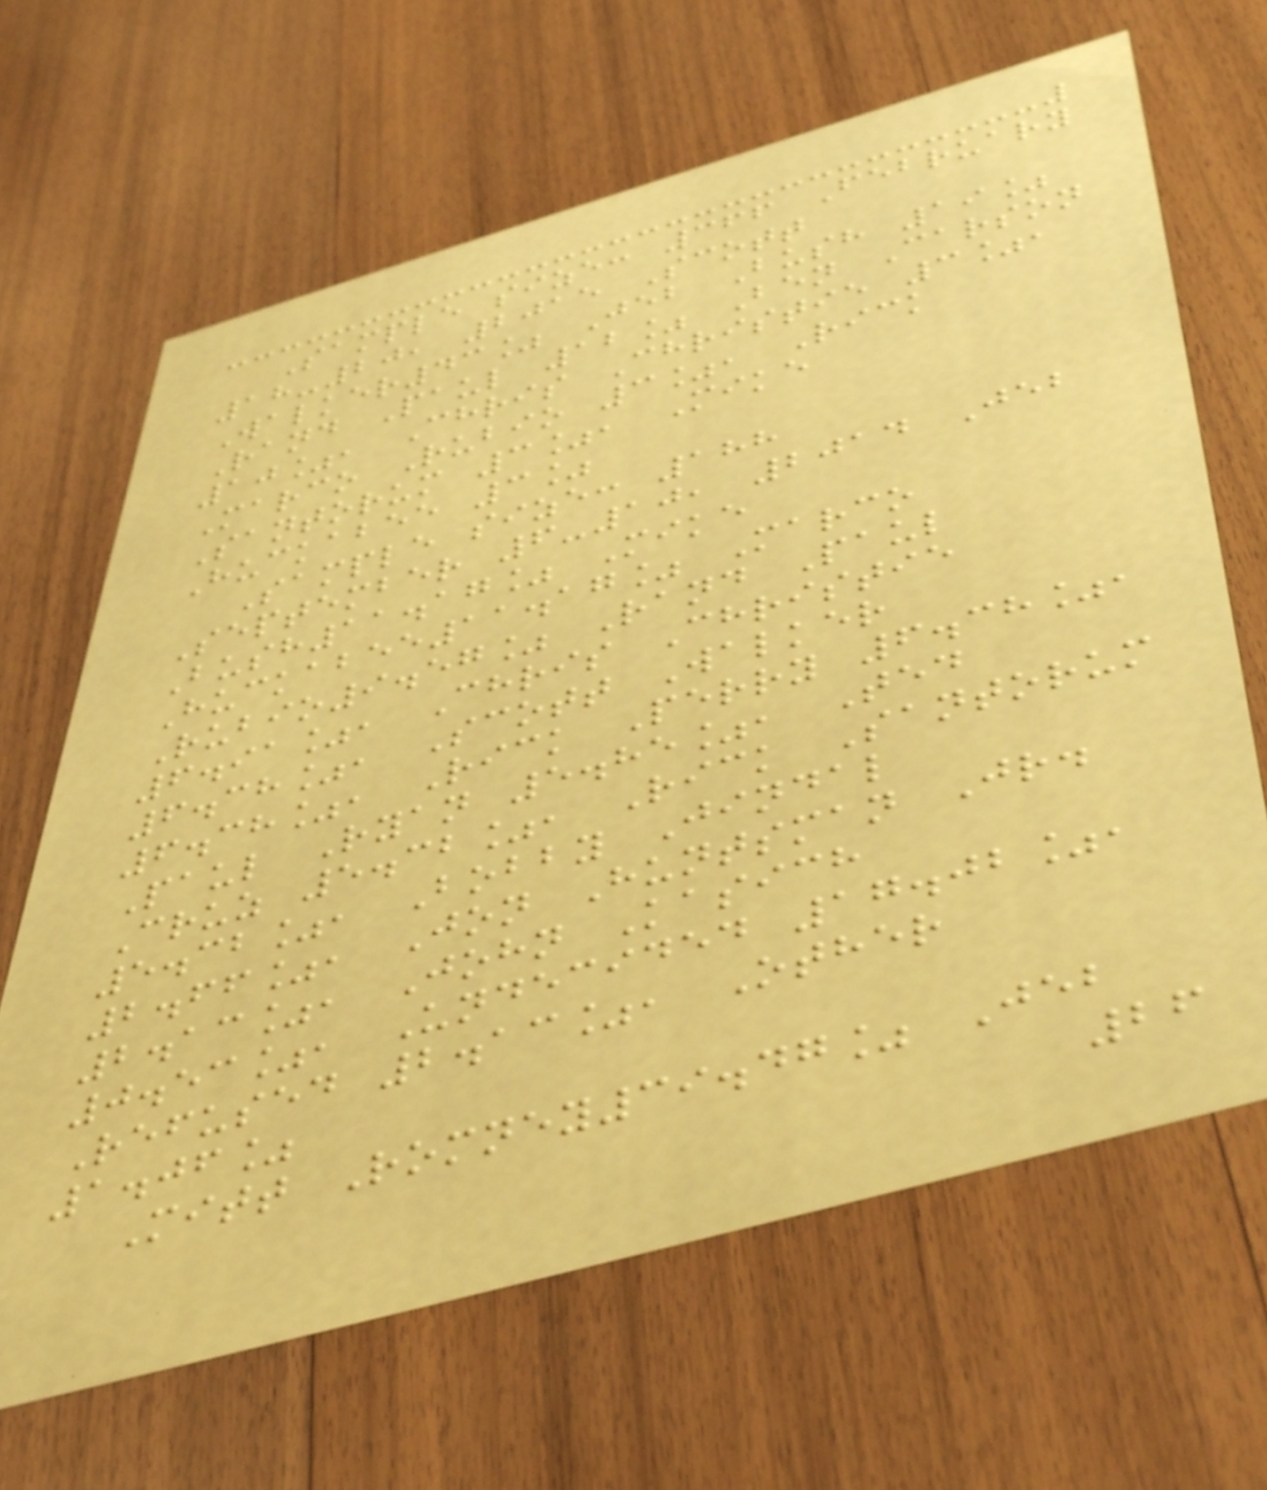Sample size: 366 February
18-20, 2015 Scott
Walker43% Jeb Bush 19%
Rand Paul 12% Ben Carson
10%, Chris Christie 3%,
Marco Rubio 3%, Rick
Santorum 3%, Mike
Huckabee 3%
Sample size: 188
September 6-10, 2014 Jeb
Bush11.17% Mike
Huckabee11.17% Marco
Rubio9.57% Rand Paul
6.91%, Chris Christie
6.38%, Scott Walker
6.38%, Rick Perry 6.38%,
Paul Ryan 5.85%, Ted
Cruz 5.32%, Rick Santorum
5.32%, Bobby Jindal
2.66%, Jon Huntsman Jr.
2.13%, John Kasich
0.53%, Undecided 17.02%,
Refused 2.13%, Other
1.06%
Mitt Romney39.47% Jeb
26
